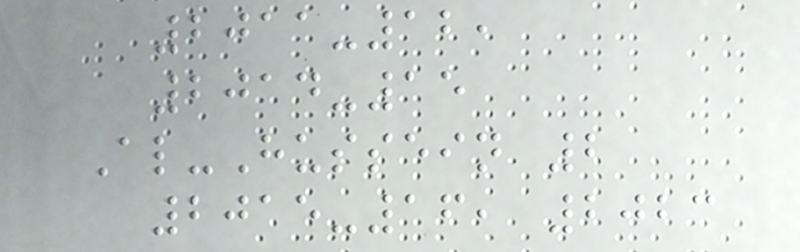2011-12,
2014-15
Al-Hussein 2
2015-16, 2023
